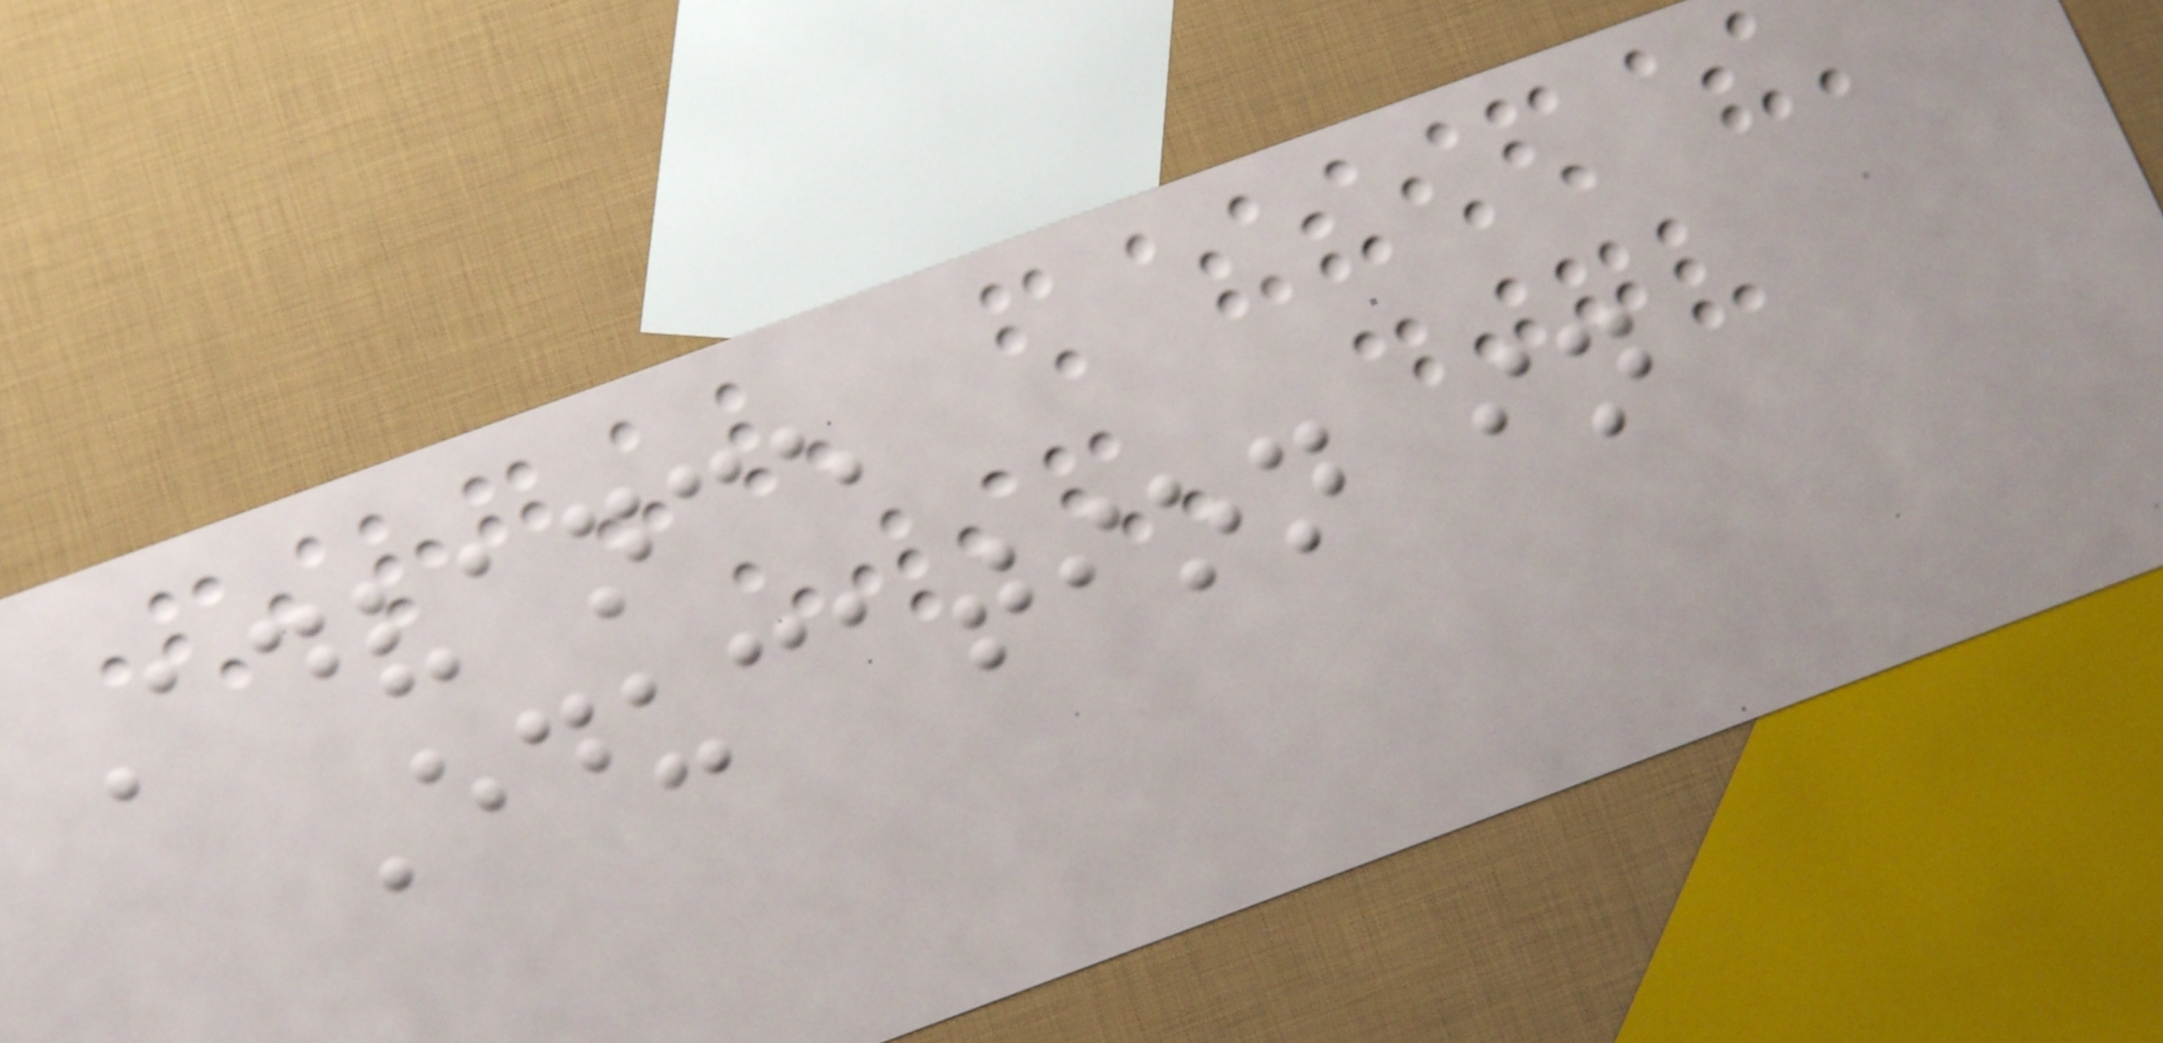Advance
Education in
